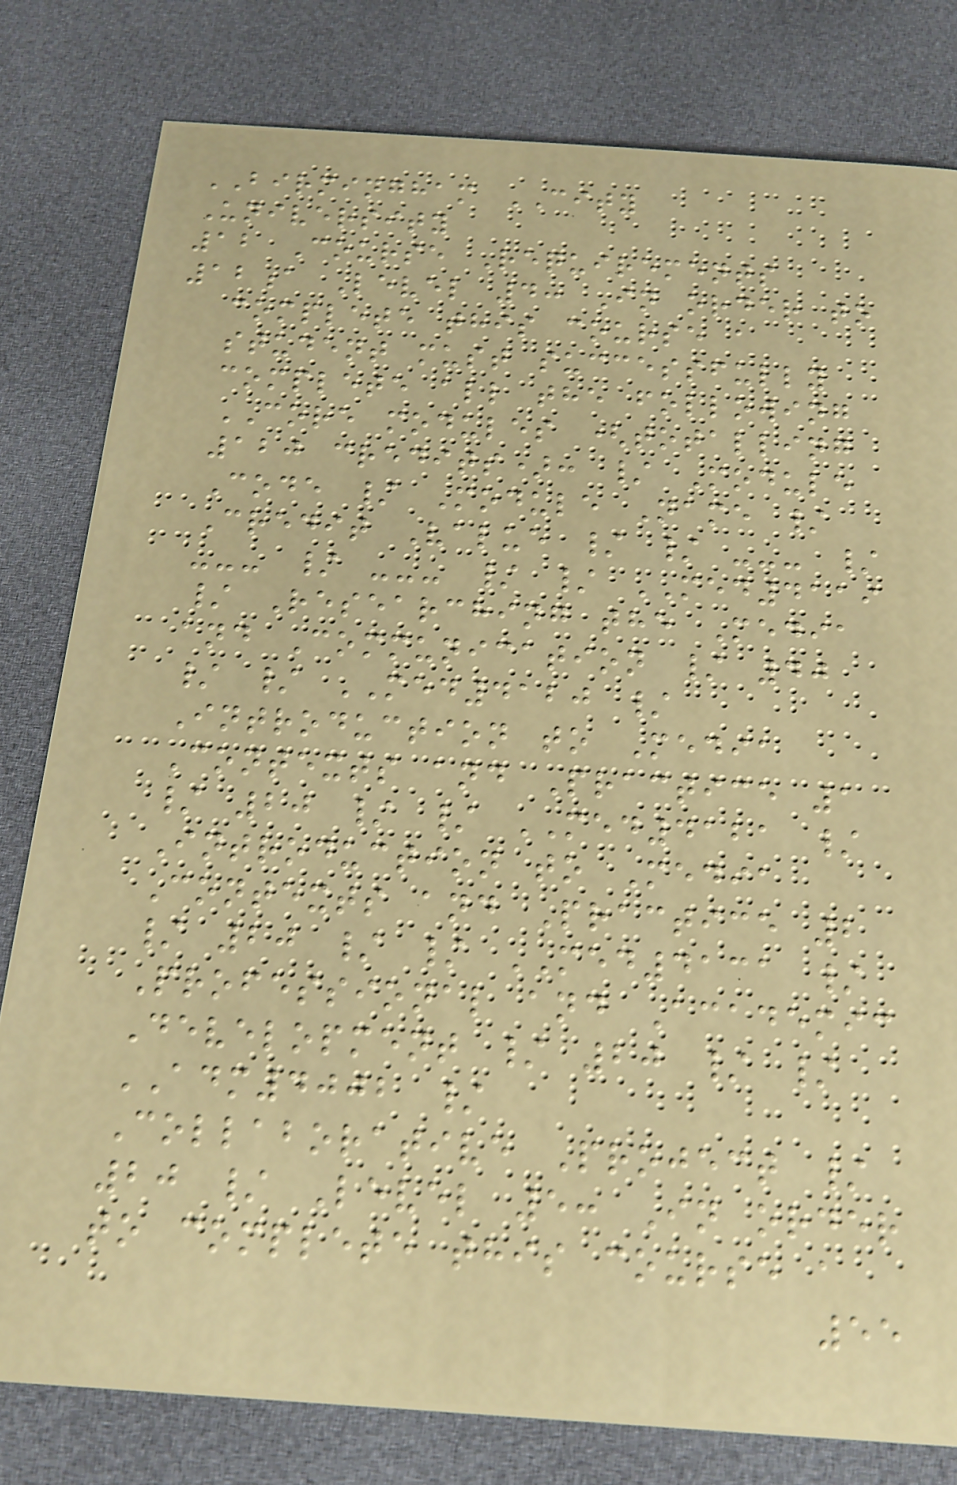BIRMINGHAM CITY
University
12 Course Requirements
12a Level 4: In order to
complete this course a
student must successfully
complete all the following
CORE modules (totalling
120 credits): / Module
Code / Module Name /
Credit Value / / --- /
--- / --- / / MED4119
/ Researching the Media
and Communication / 40
/ / MED4120 /
Introduction to Media
Contexts and Practice 1
/ 20 / / MED4121 /
Introduction to Media
Contexts and Practice 2
/ 20 / / MED4131 /
Professional and Academic
Development / 20 / /
ADM4002 /
Collaborative Project /
20 / Level 5: In order
to complete this course a
55
